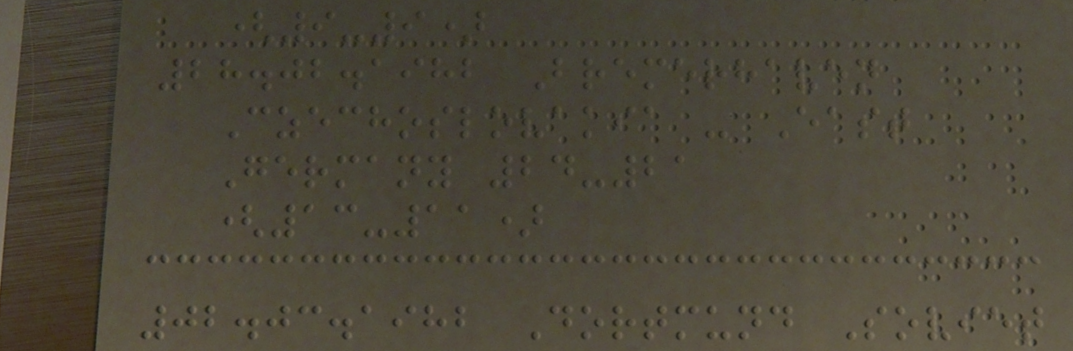(9-9)
28.02.1982 Bremerhaven
Czechoslovakia - East
Germany 24-21
(13-11)
02.03.1982 Dortmund Soviet
